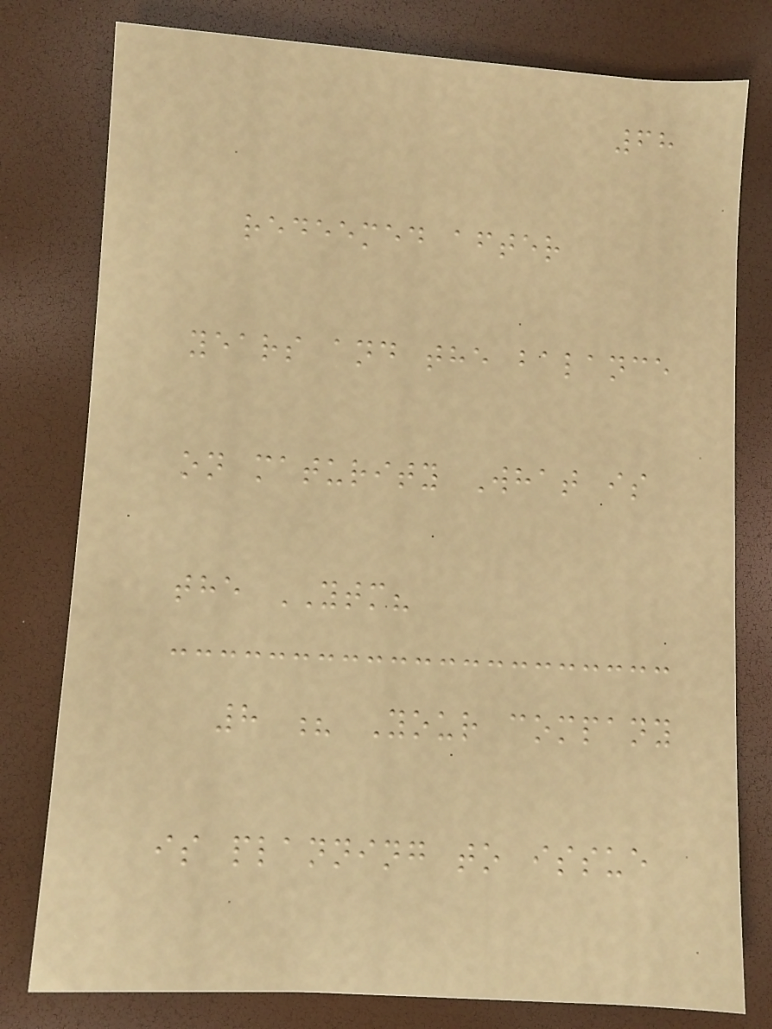68
redeemed after
years and the balance
on maturity What is
the YTM?
8 ? Your company
is planning to issue
